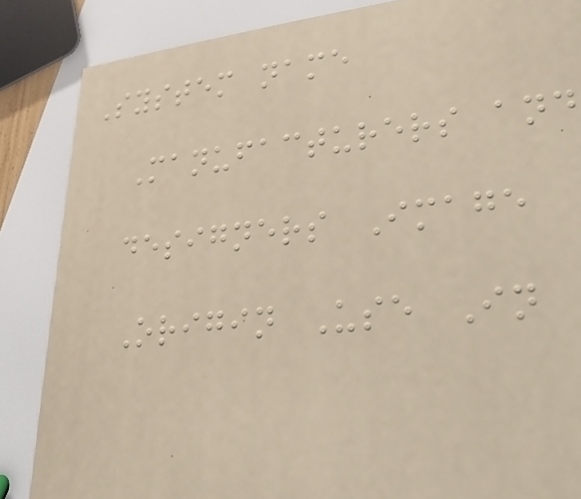System name
Manufacturers and
designers Image
Origin Use In
